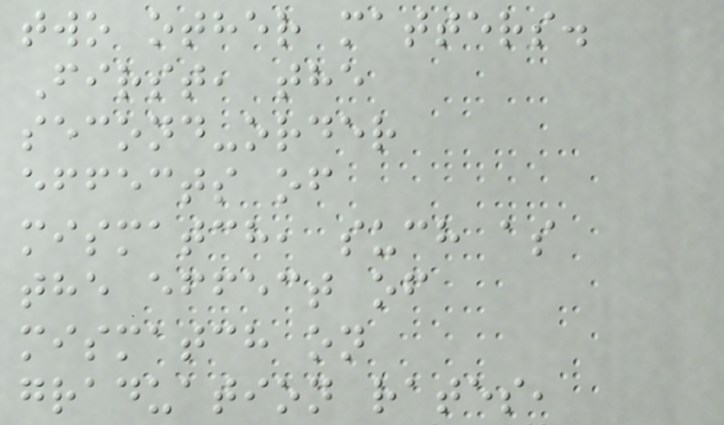two other matters.
First, the
second-order
effects of
mismatch, such as
the effect of
mismatch on
graduation rates,
